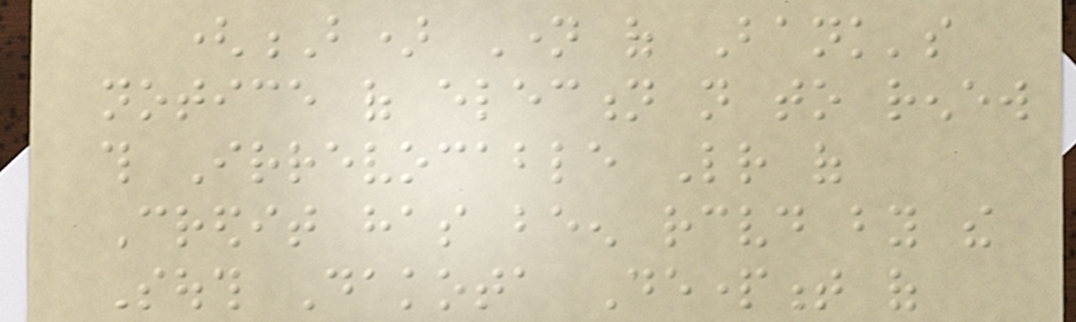(B) Name of Bank's
notice of election not to renew
this Irrevocable Letter of
Credit has been received by the
South Dakota Department of
